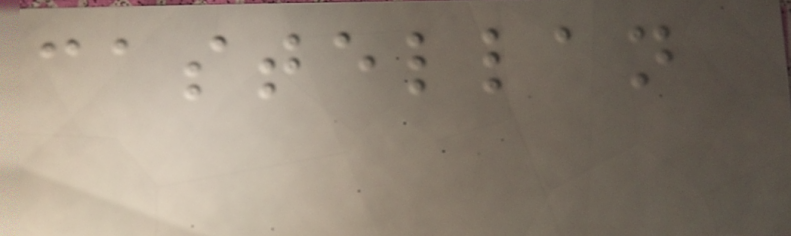castellan
